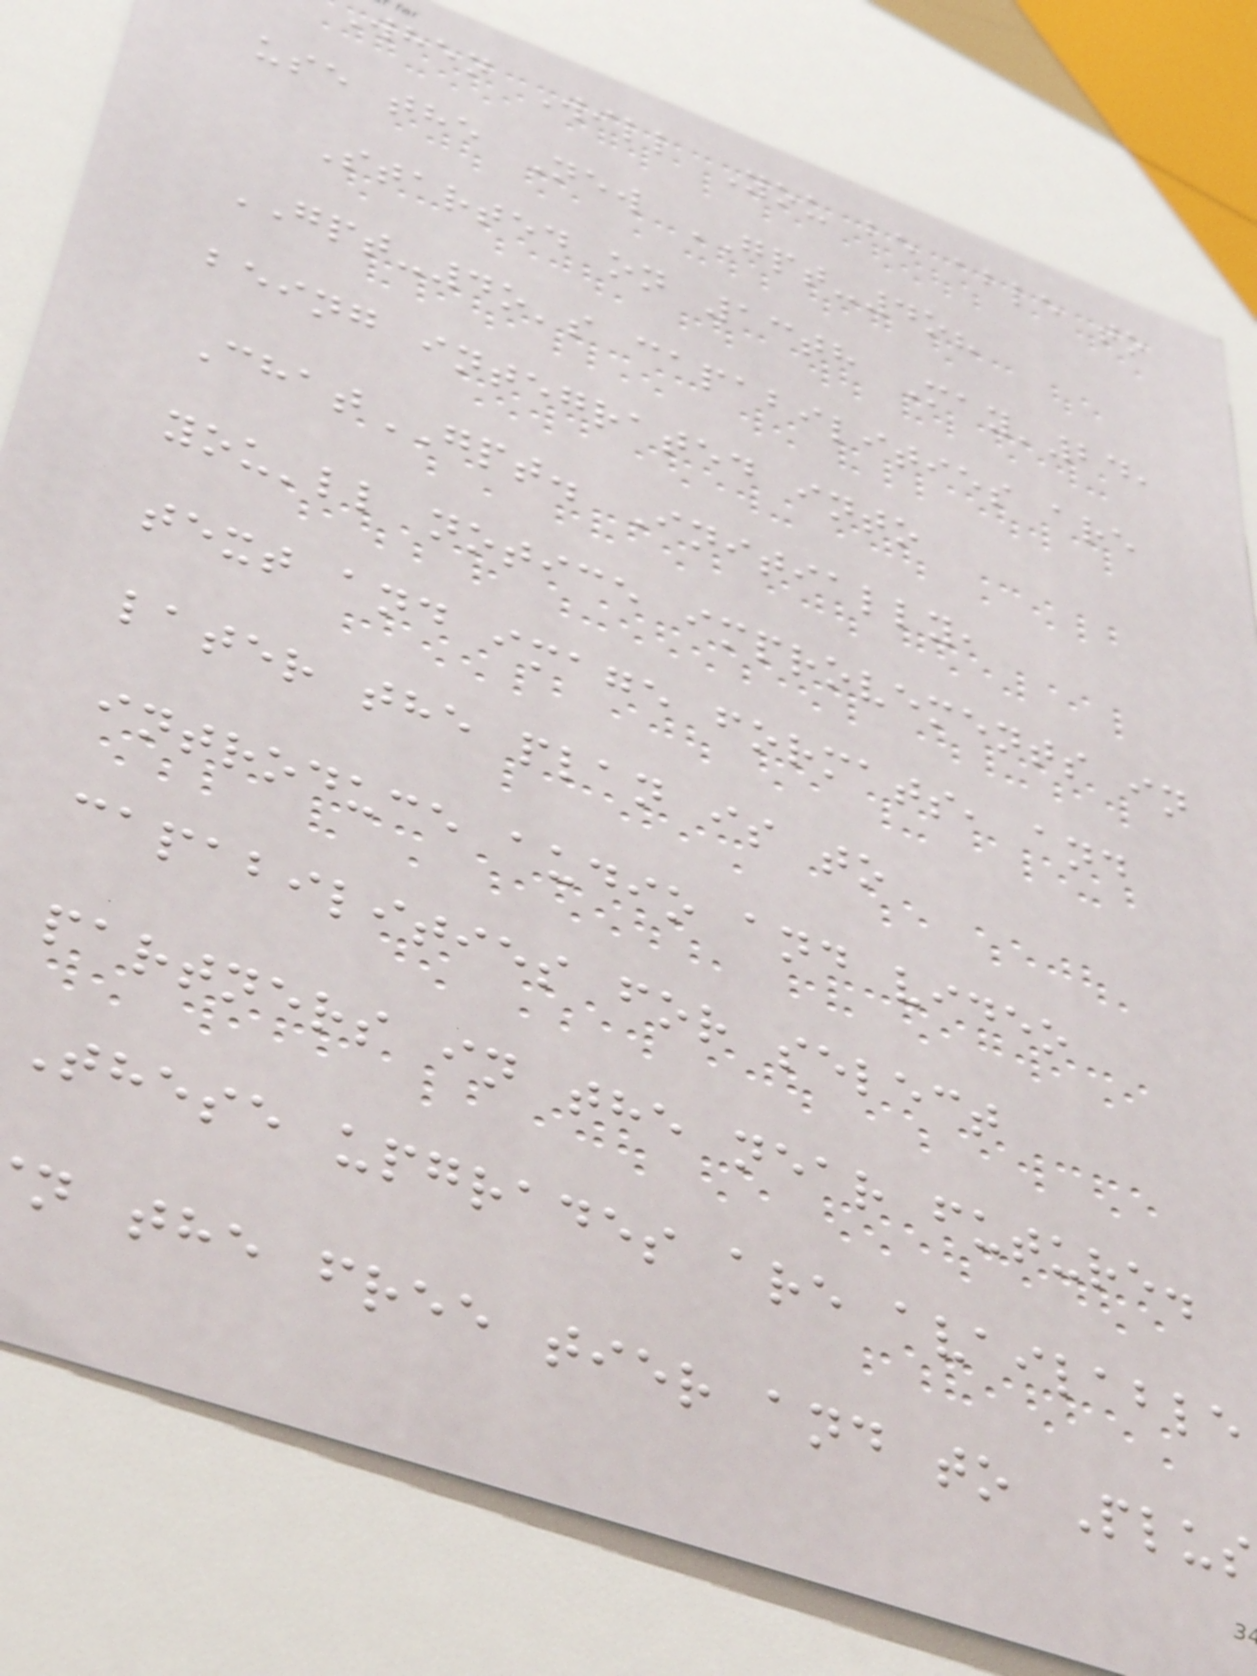when Will You be able to
use the New GPT-4o?
Started on 13th May'24,
GPT-4o's capabilities are
being integrated into
ChatGPT. Initially,
you'll notice improvements in
text and image formats, and
later the plan is to
introduce audio and video
capabilities for select
partners in the near future.
These upgrades are available
n the free tier and to Plus
